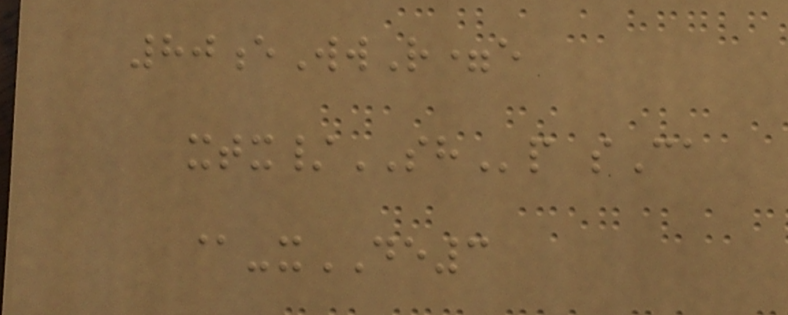80eWwR=e
xtx/SHp sCa
@-xDE3
